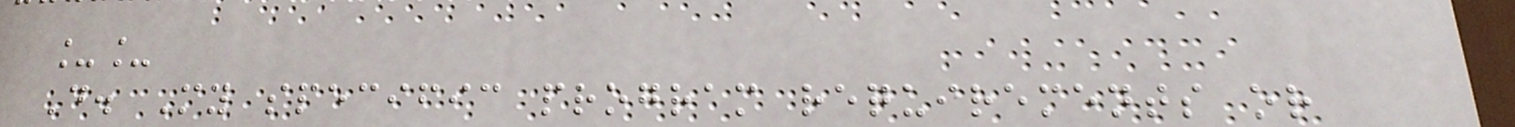__
D. My specific program requirements or
